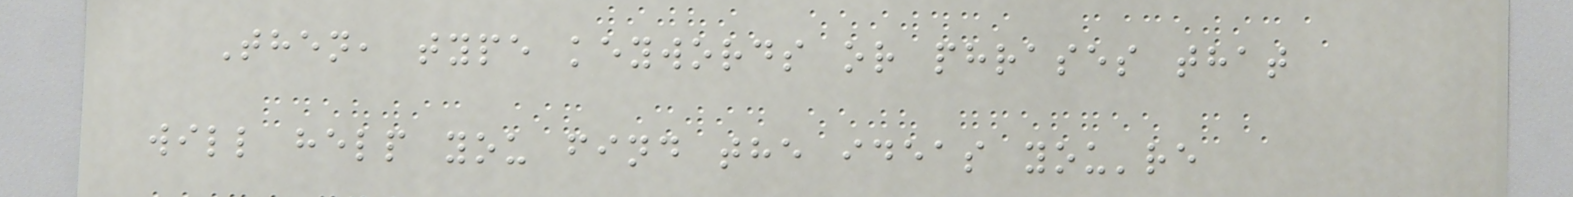Then, type keywords or phrases that
will help you find the ideas you're
